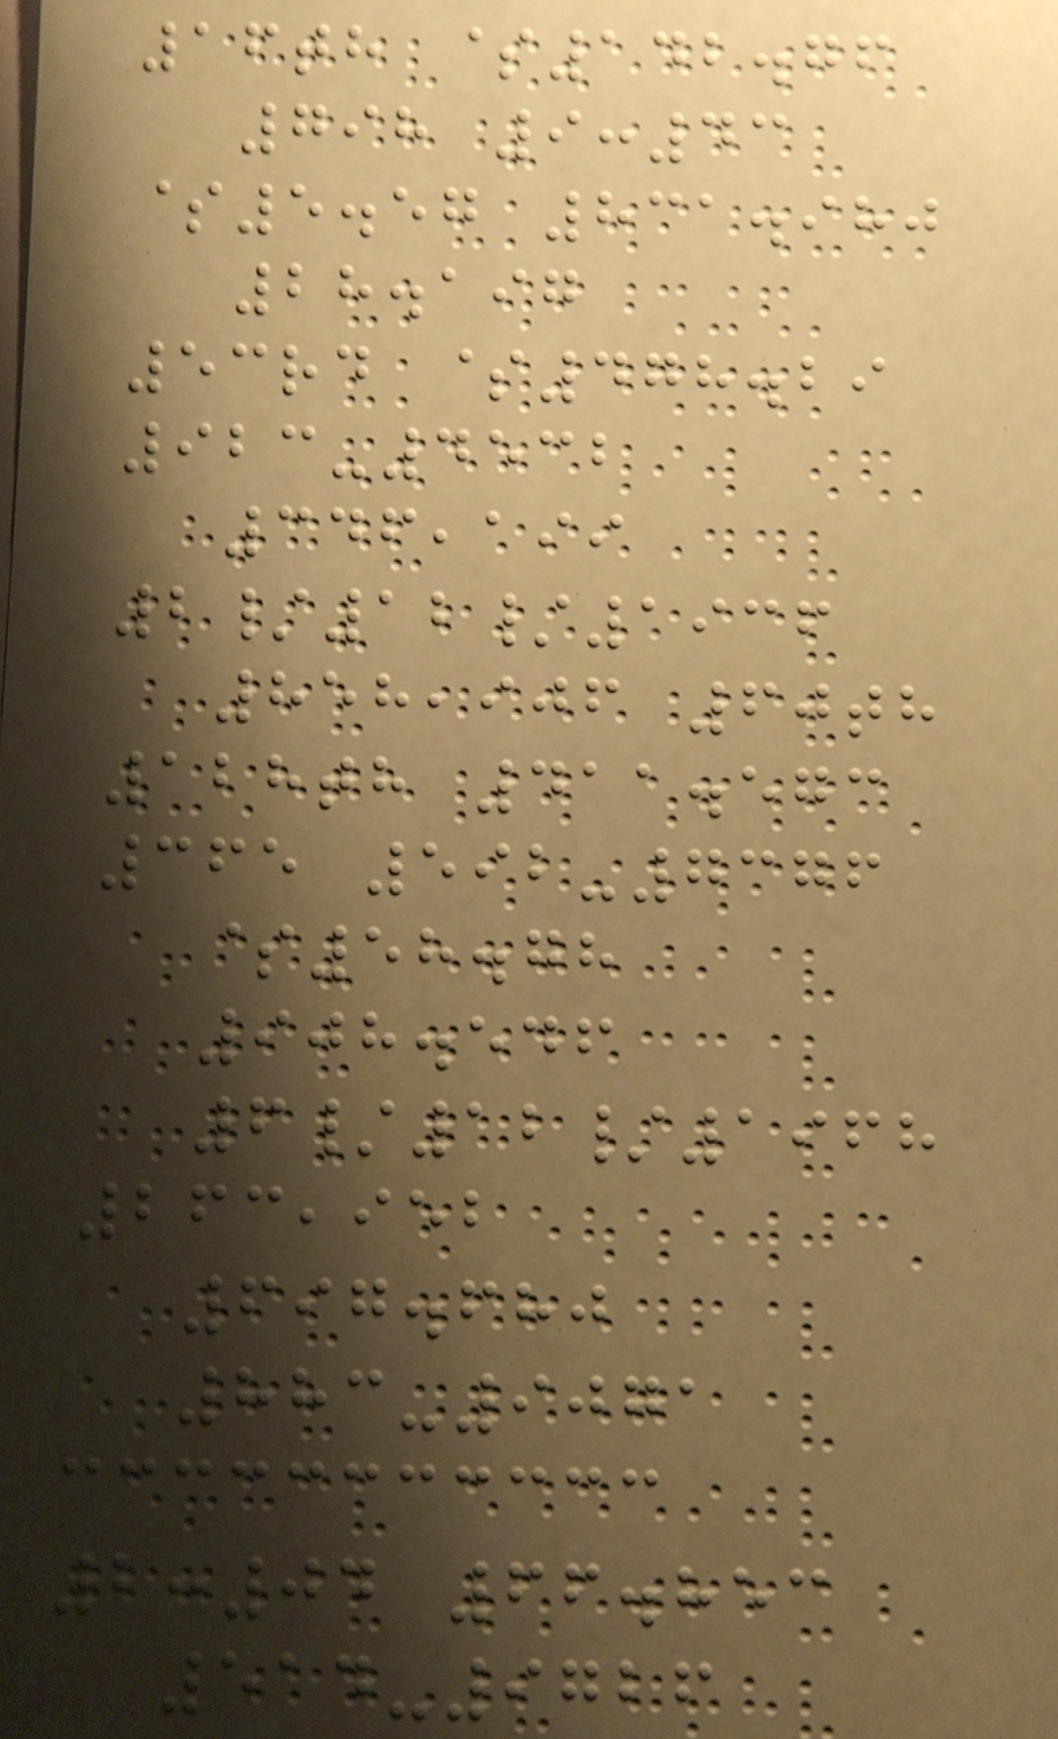16th $142.76
798 9:43
$5.57 831.980
28.197
53rd $478.29
923-4532
346,199
2/12/1936
858,906 60th
128th 411.573
365 592-7376
$58.78
908.546
6/12/1968
263,952
697.680
883-9071
2:04 66.853
514-9726
